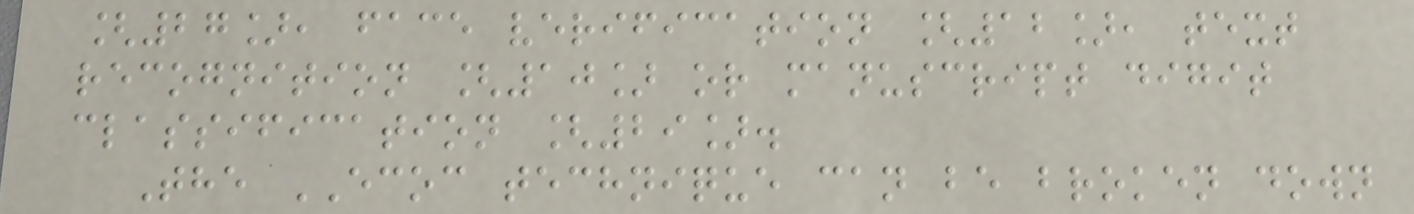[27], face verification [12], text
recognition [10] or manuscript digit
classification [29].
The ECOC technique can be broken down
